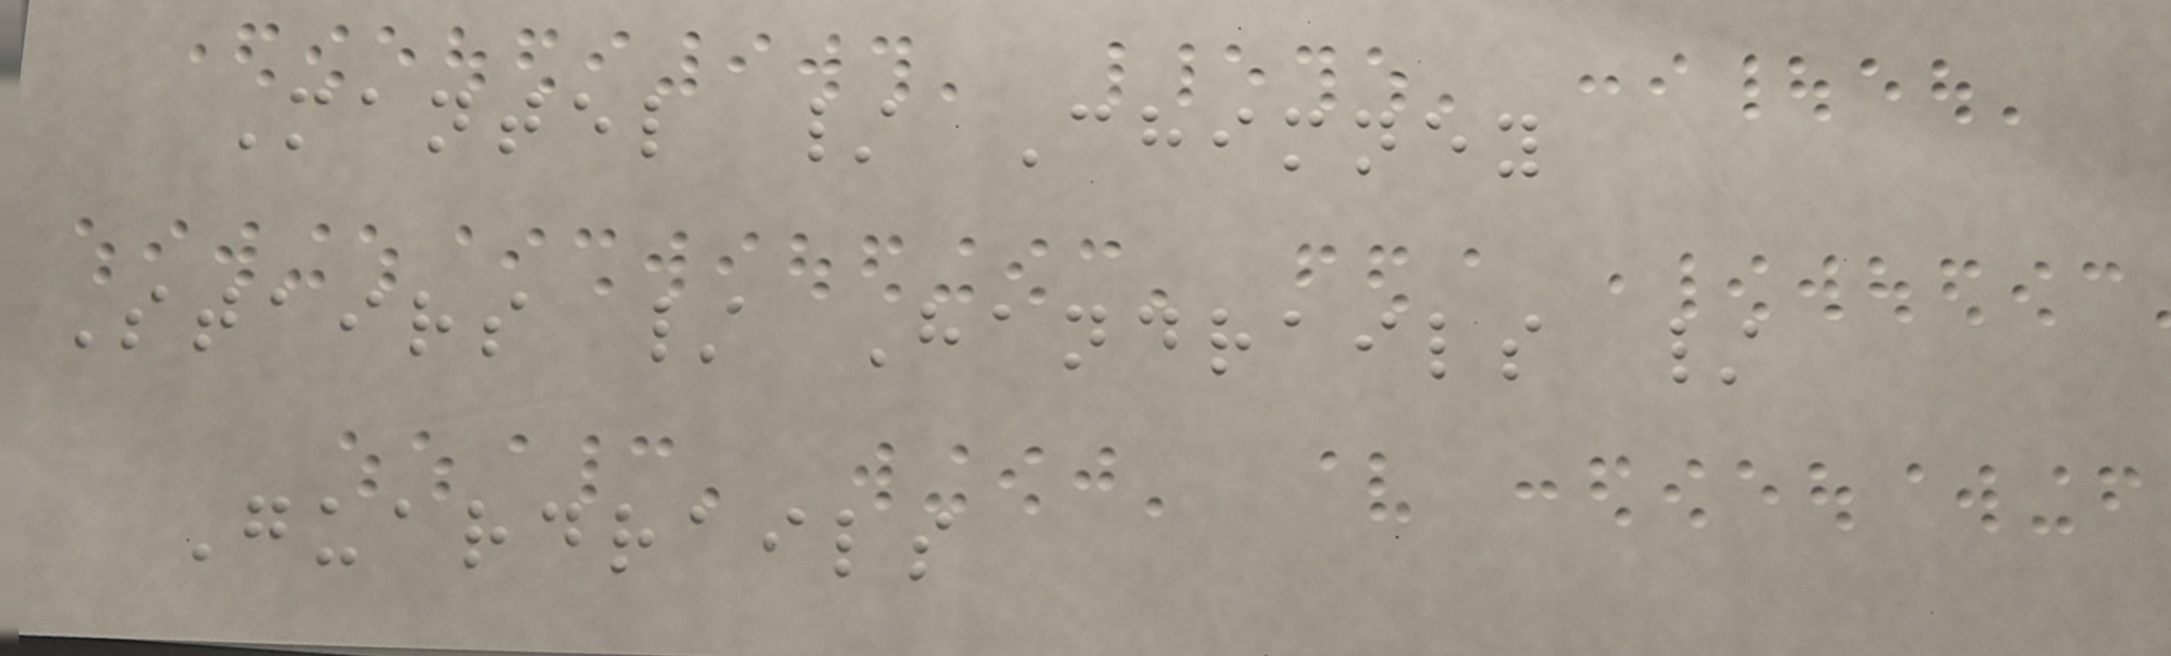Mantel / Chimney
Stairs / Handrails /
Guardrails
